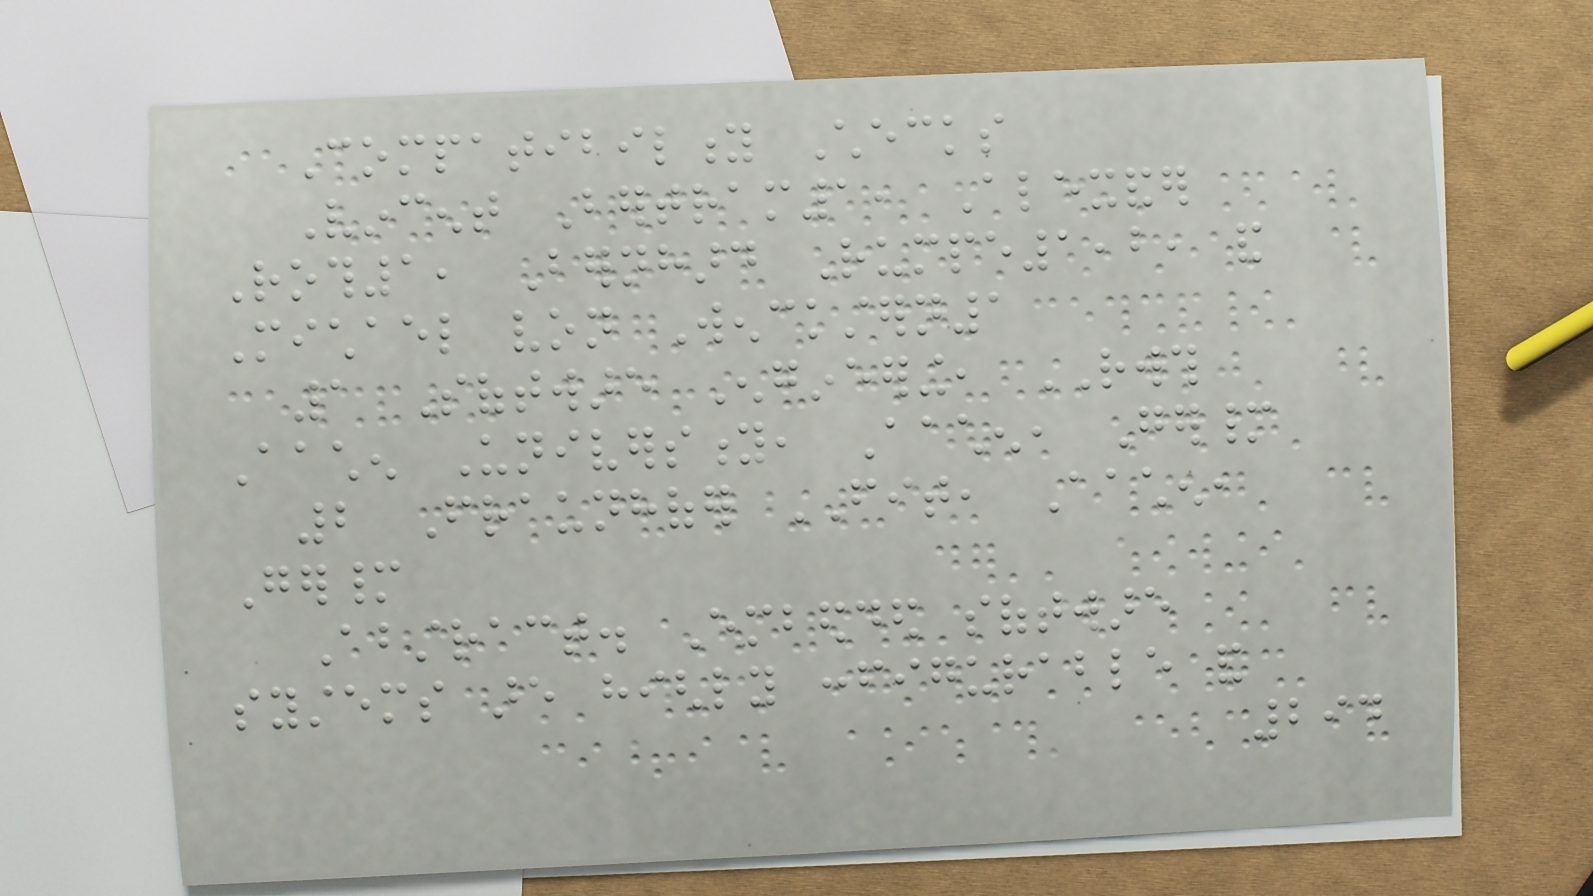Compatibility Checks
Vincent Bertram1, Alexander
Roth1, Bernhard Rumpe1,2, and
Michael von Wenckstern1
1 Software Engineering, RWTH
Aachen University, Aachen, Germany
2 Fraunhofer FIT, Aachen,
Germany
Abstract. Embedded software
systems are highly configurable and
294
